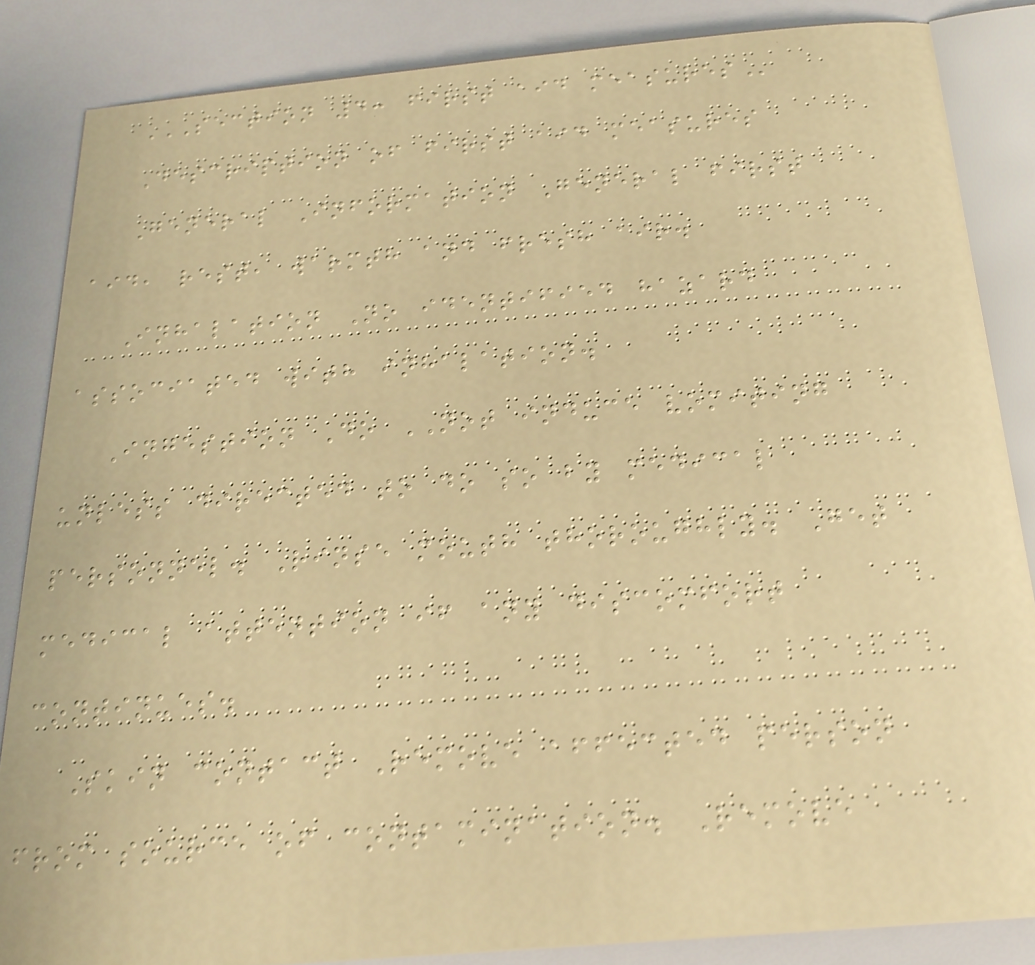SECTION 4: FIRST AID MEASURES
Description of first aid measures
General Information General first
aid, rest, warmth and fresh air.
Inhalation No identified hazard
associated with inhalation.
Ingestion Do NOT induce vomiting
unless directed to do so by medical
personnel. Rinse mouth thoroughly. Get
medical attention if any discomfort
continues.
Skin contact Remove affected person
from source of contamination. Remove
